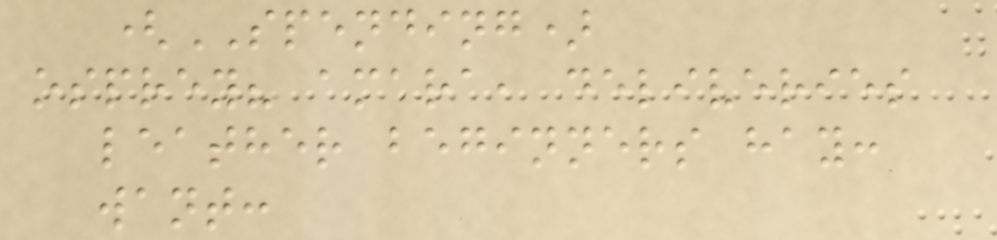(SPENDING)
osprey? amara, deliveries
leather beginners hay:
want:
